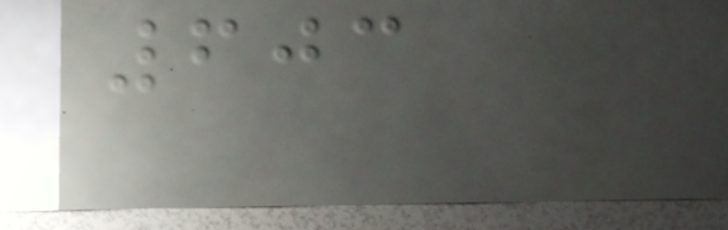603
